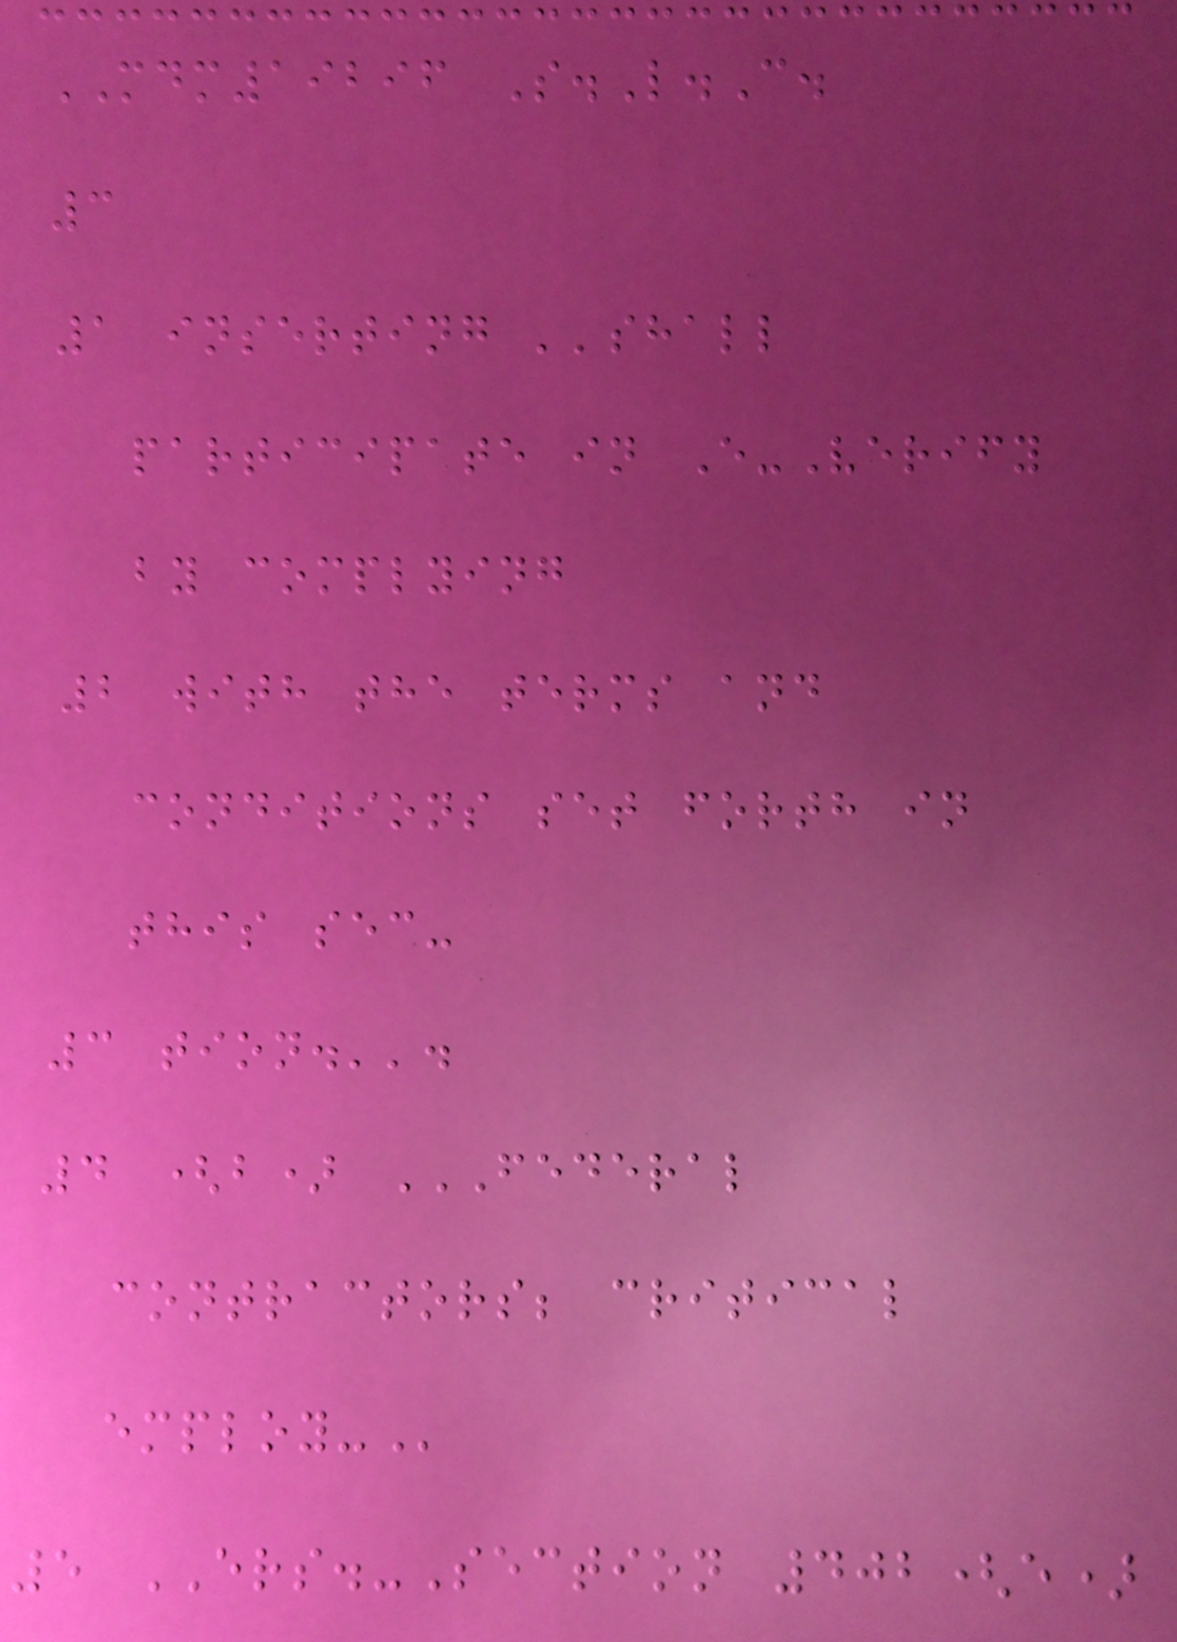MDM19296 S.L.C.
3
1 inserting ''shall
participate in E-Verify
by complying
2 with the terms and
conditions set forth in
this sec-
3 tion.''.
4 (b) FEDERAL
CONTRACTORS; CRITICAL
EMPLOY-
5 ERS.-Section 402(e)
